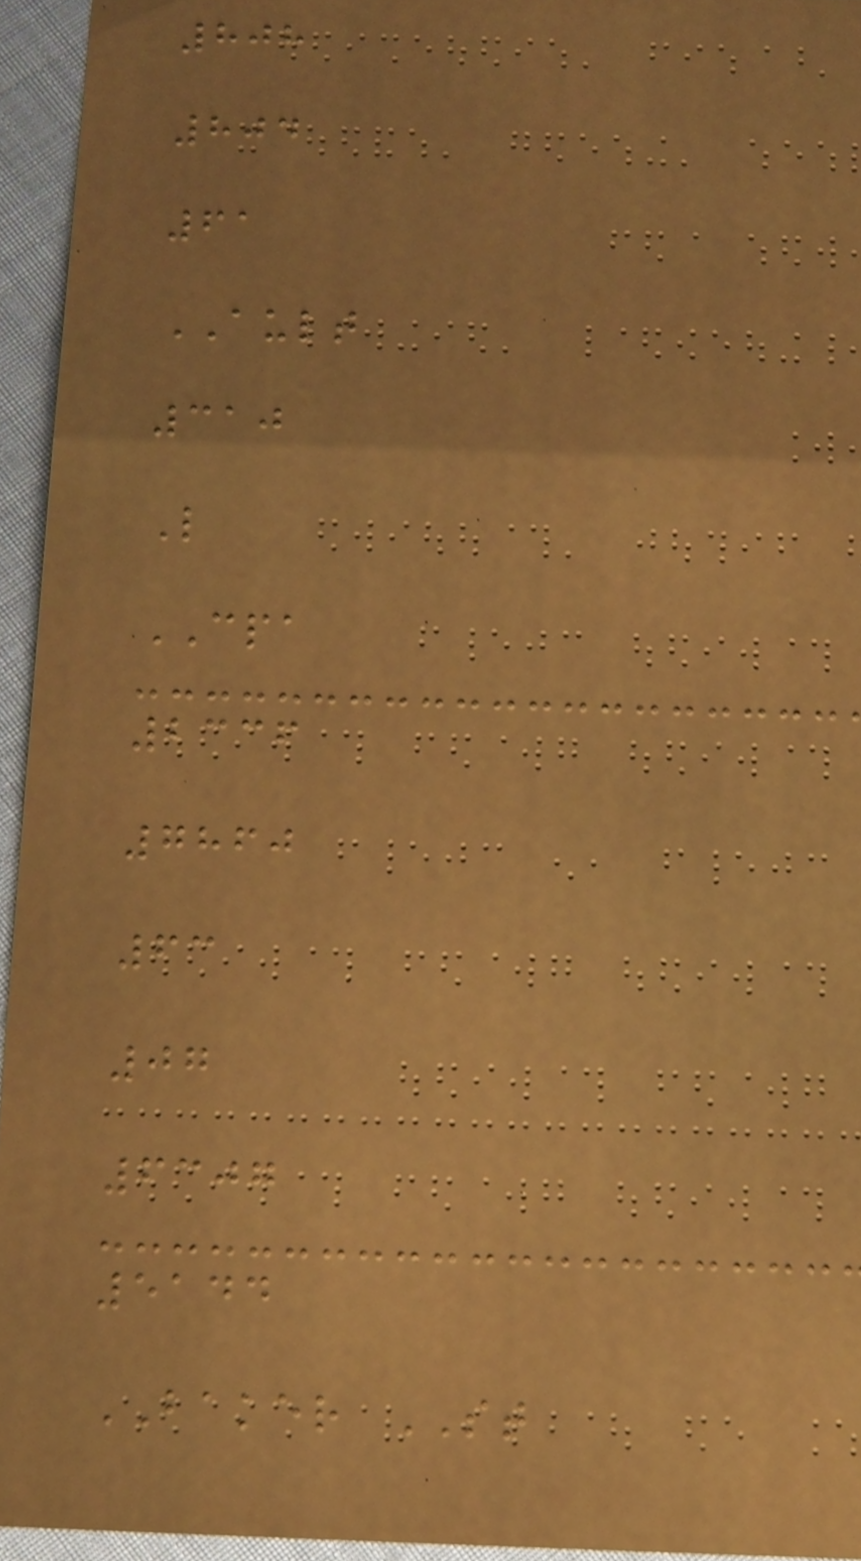808
804
61
AULT
310
L
CPA
2336
7860
63
07
6307
5144
BAKER ST
